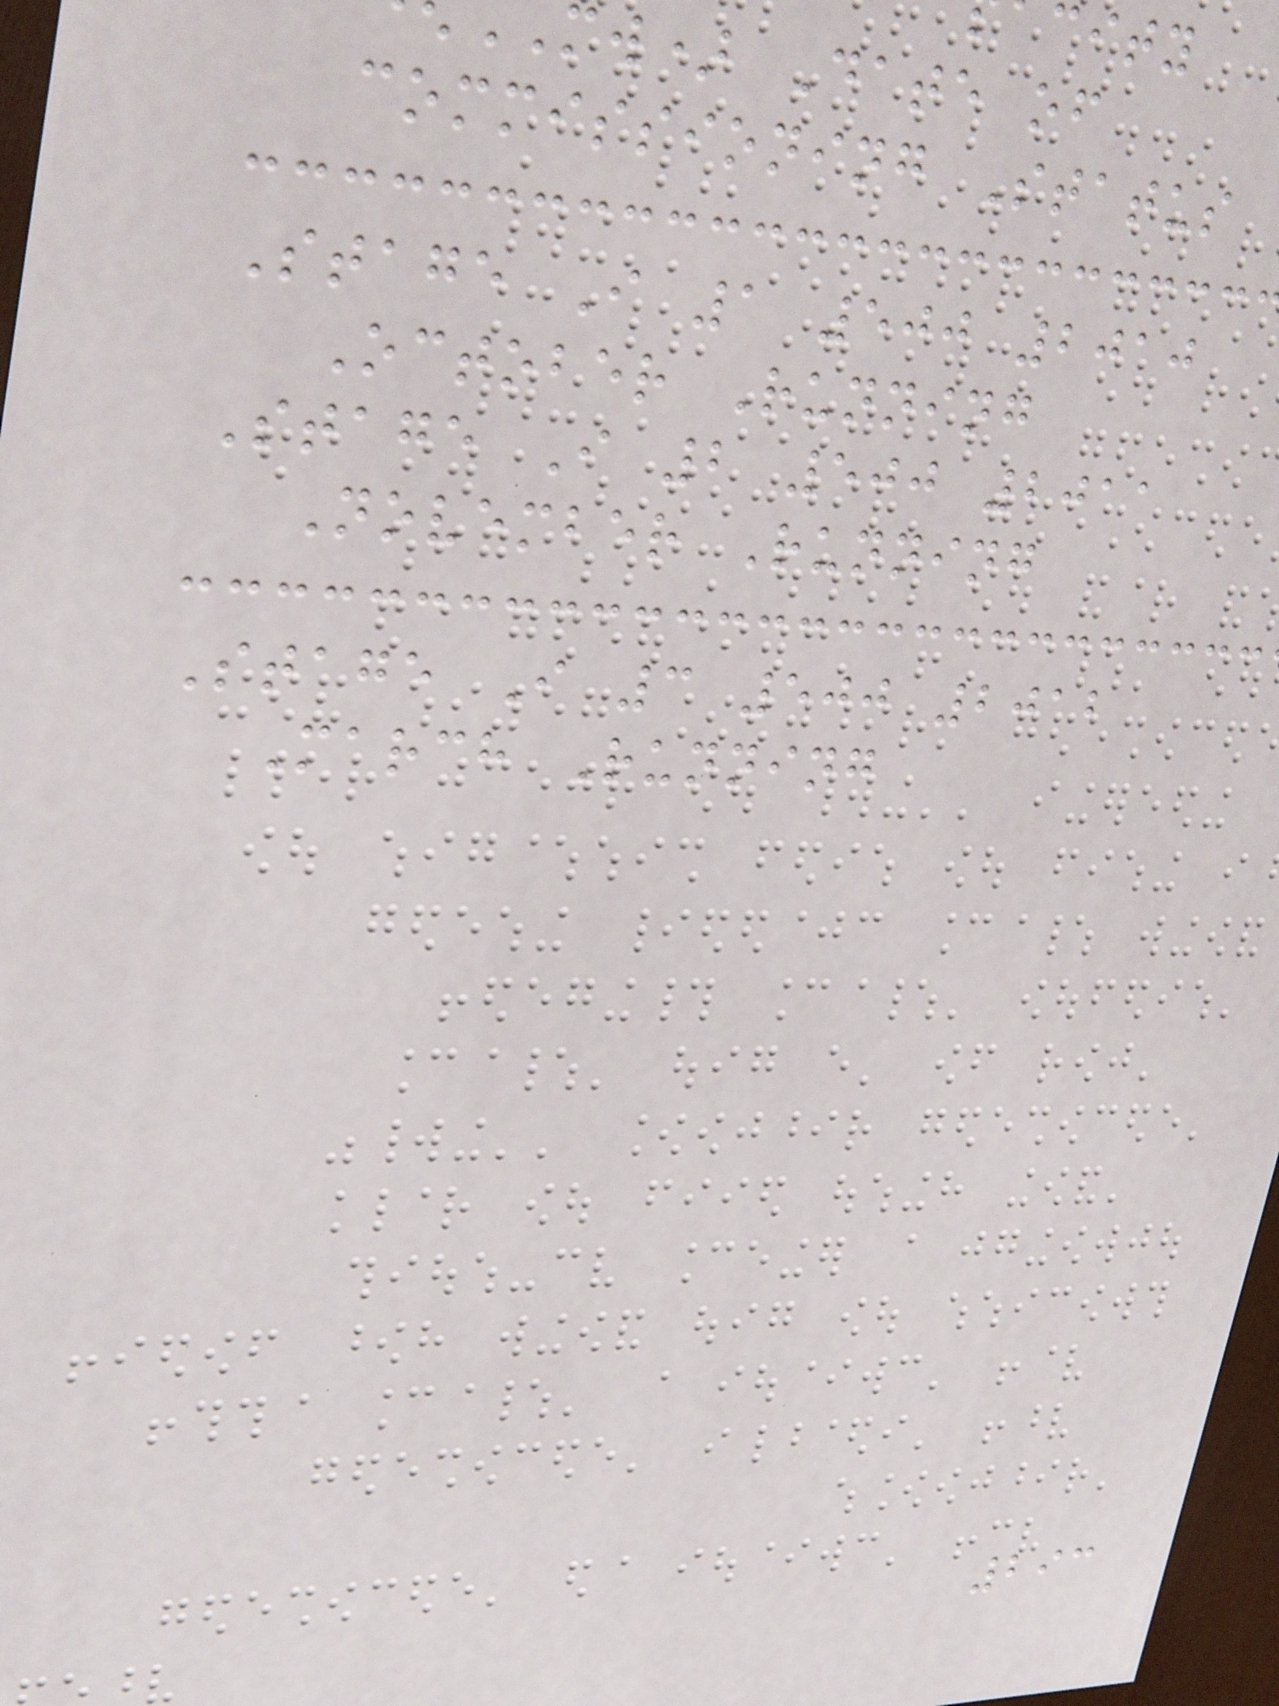mw) Date of
commissioning Status
Stage I 1 500 2010
October Running
Stage I 2 500 2011
November Running
Stage I 3 500 2012
March Running
293
